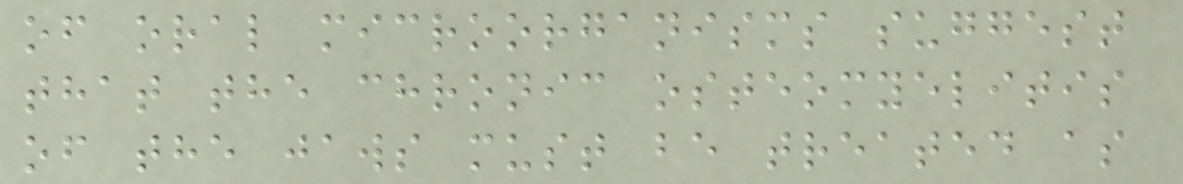of oral microorganisms suggest
that the chronic osteomyelitis
of the jaws must be treated as
